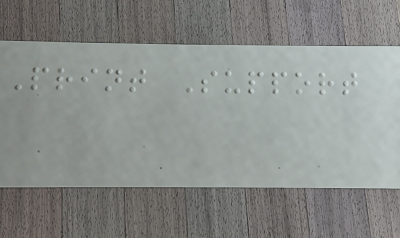Print Support
